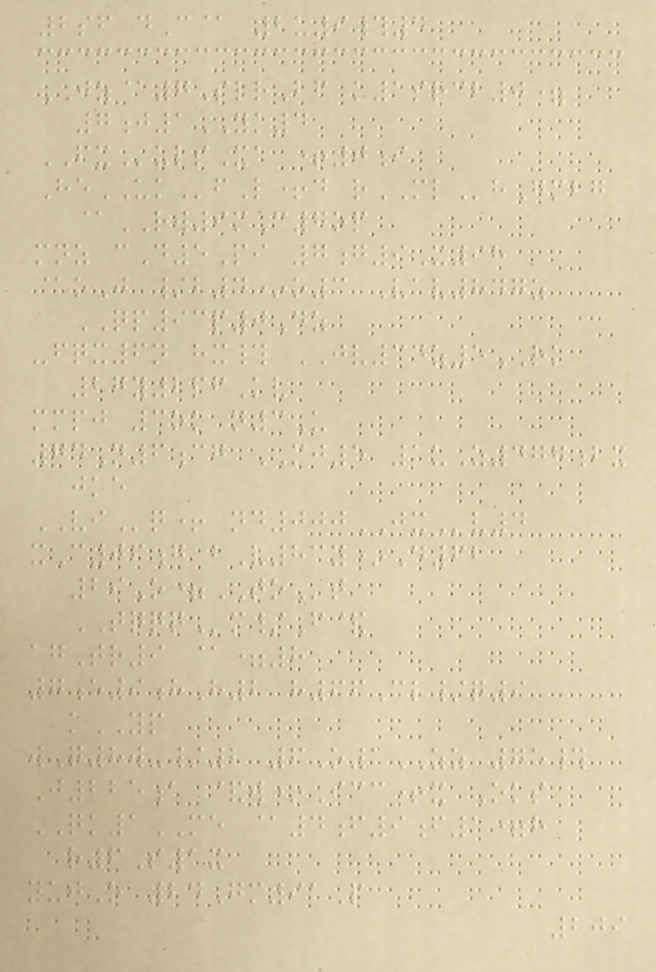2sf dC@ 2u9#4
JZ@7SlrBf k1srcb0=
7j1YK4
FXulsXa +0i
HeUKfL+d rMLhGmbg
@RW9mC7op
mnz cD5Pi 7g9X98
@oJ /b4*o3 Vav847z
QP93p0Dz
-fqx6n hx# JV34z5RK
27y2pfKv
mmpj 3ok n3U
74N6cg MJ5 1uZ477bx
jke
VIq+ nd000JXv4
xC06g bV83y*D62
29O=TOt
TQQQm/F&
agTr9 @=8
7e9hH2 h66Cl/q9
kYP
wQ8w-/2 6O1ZZ 75#
J225a &w*Icc+x Oks
QK1ME @4f9f1=h
r6S1x
yujO 24Gm91P
209
